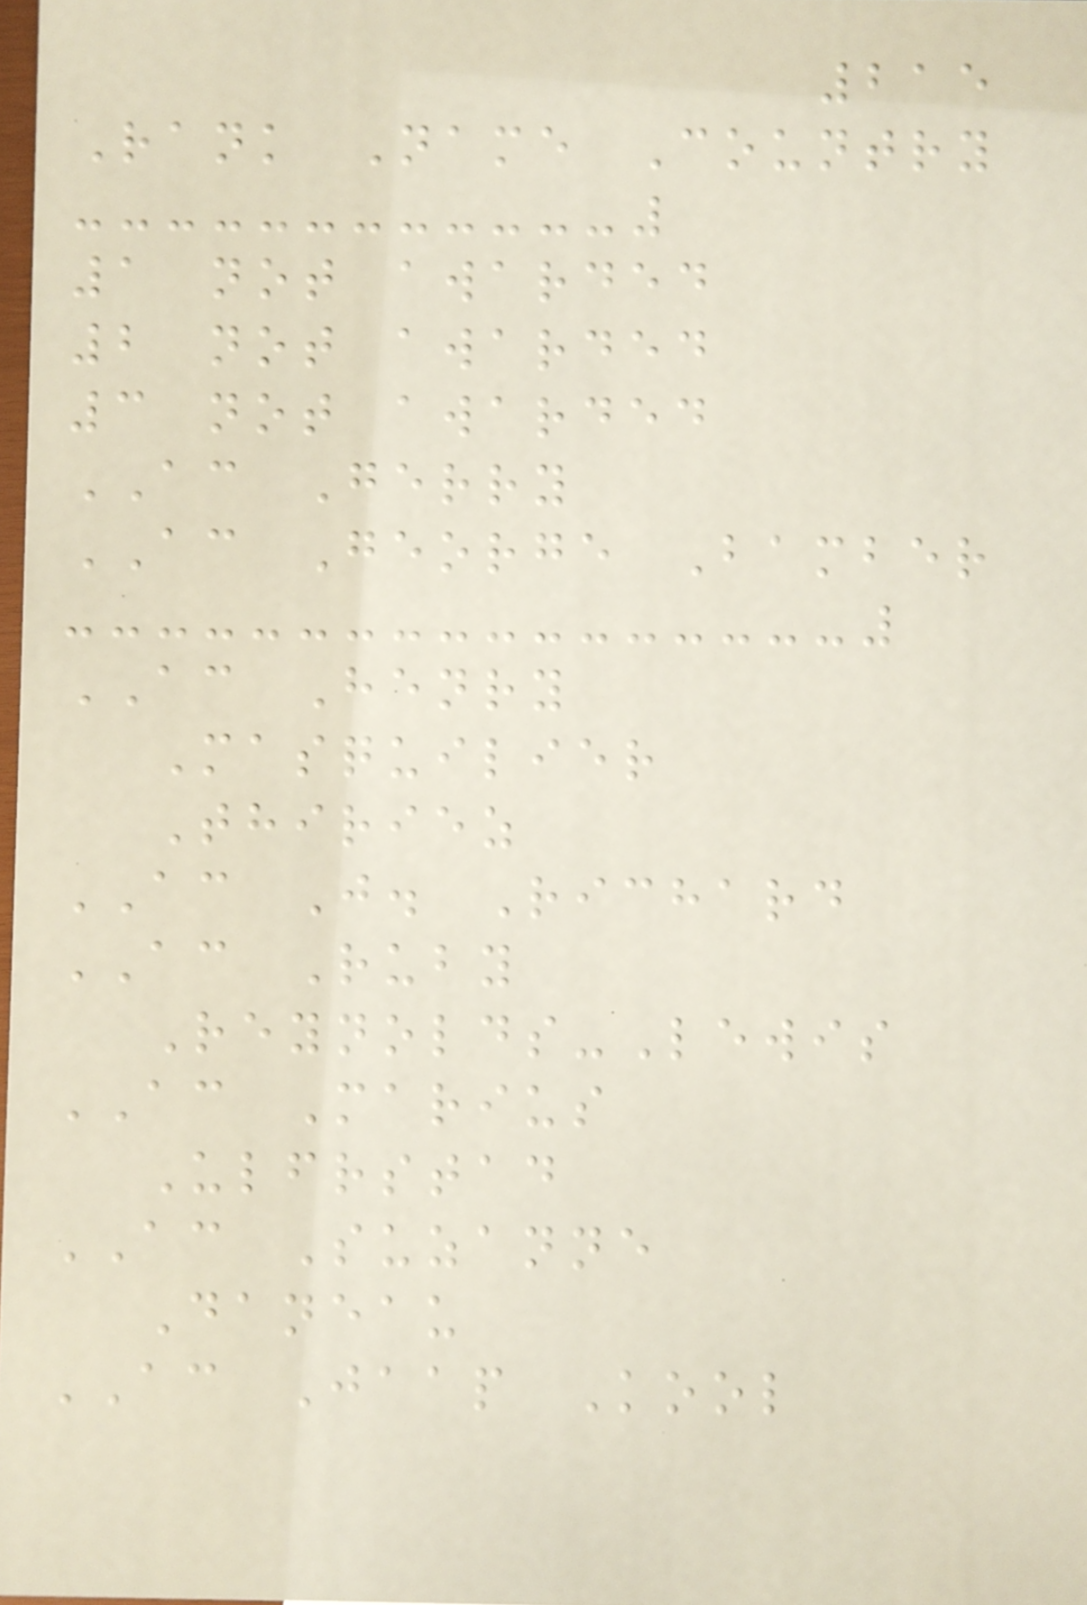215
Rank Name Country
1 not awarded
2 not awarded
3 not awarded
AC Gerry
AC George Bamber
AC Henry
Masquilier
Thiriez
AC J. Richard
AC Ruby
Reynolds-Lewis
AC Marius
Ulfrstad
AC Suzanne
Daneau
AC Jaap Kool
